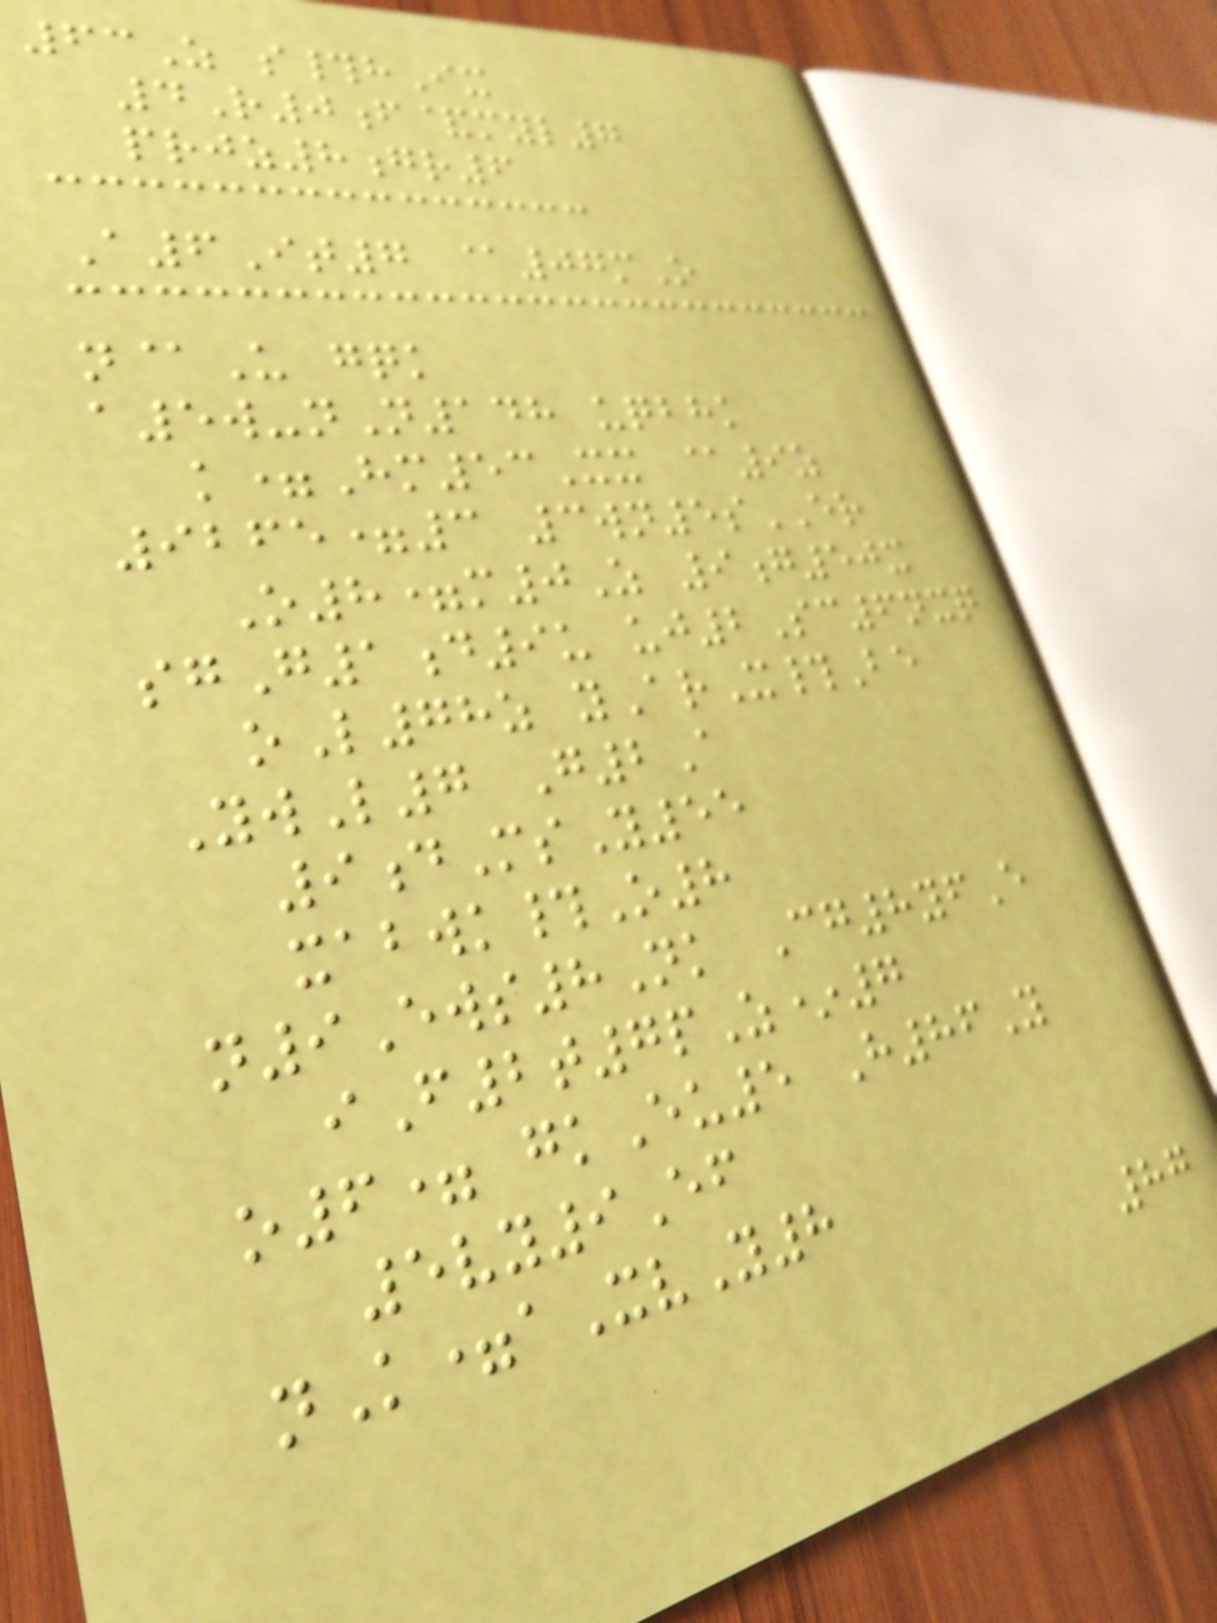63Z s#hIx
4R0f&myl7
prjz8gr6
A6It7 @07mO
n@U gqk
a5w-nN148 uqbhk
k=Hm53Xx @9z
9265=3 3wn5sER
O8=m0Z 9g50x
sgG1d9u uj2Sc6nxq
oL78z yArX#Be
YwL7 G2A
9dMsY55
xabwk#O8
n9Ews8Nk Cg8yfE
iF2t7pZ*7
o6= gkEu5 H86Y
5vy9Ef
nK=aXvY8
87
